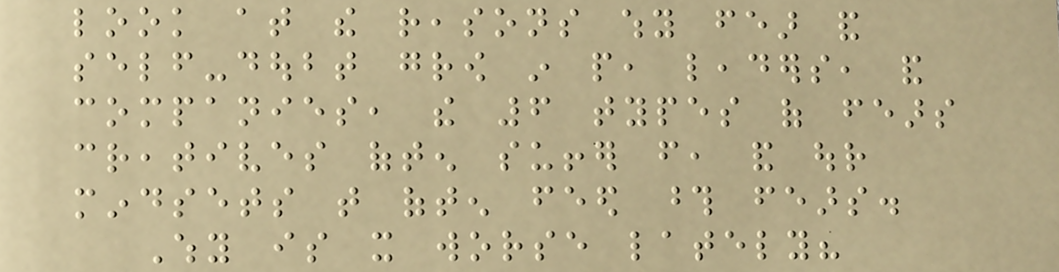look at the reasons why fear and
self-doubt grow in people, leaders, and
companies, the 6 types of fears
creatives often suffer from, and our
mindsets that often feed those fears.
Why is it worse lately?
